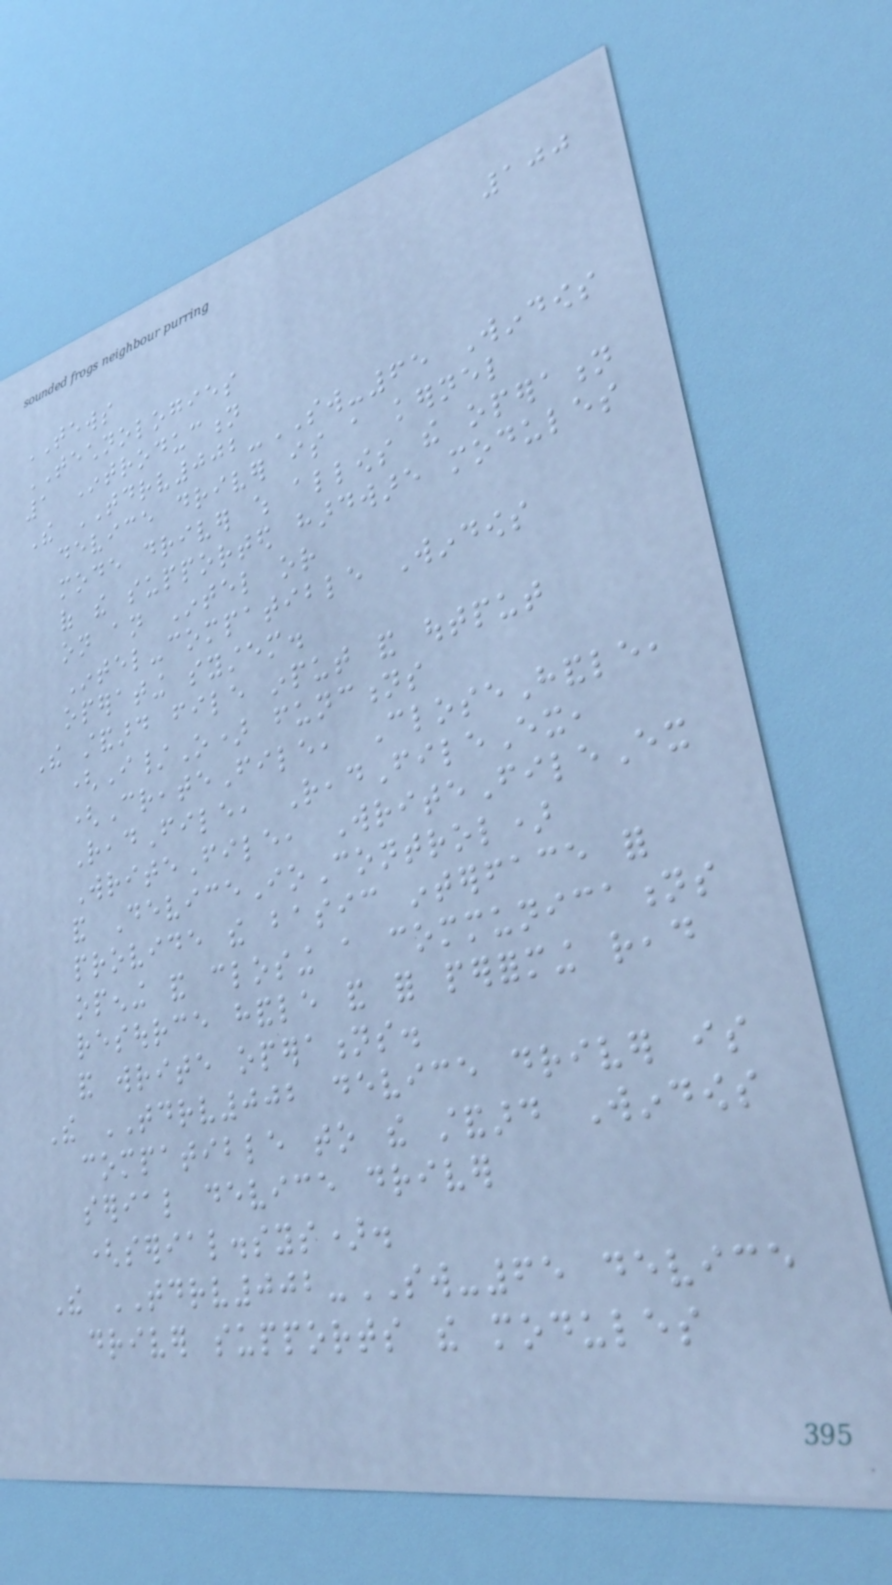100
TEWS
TECHNOLOGIES
1 Introduction
The TDRV002-SW-65 Windows
device driver is a kernel
mode driver which allows the operation
of the supported hardware modules
on an Intel or
Intel-compatible Windows
operating system.
The standard file input and output
(I/O) functions
(CreateFile, CloseHandle,
ReadFile, ReadFileEx,
WriteFile, WriteFileEx
and DeviceIoControl)
provide the basic interface for
opening and closing a communications
resource handle and for performing read
and write operations.
The TDRV002 device driver is
compatible to the standard Windows
serial device driver
(serial.sys).
The TDRV002-SW-65 device
driver supports the modules
